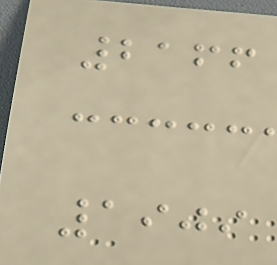2166
1909
